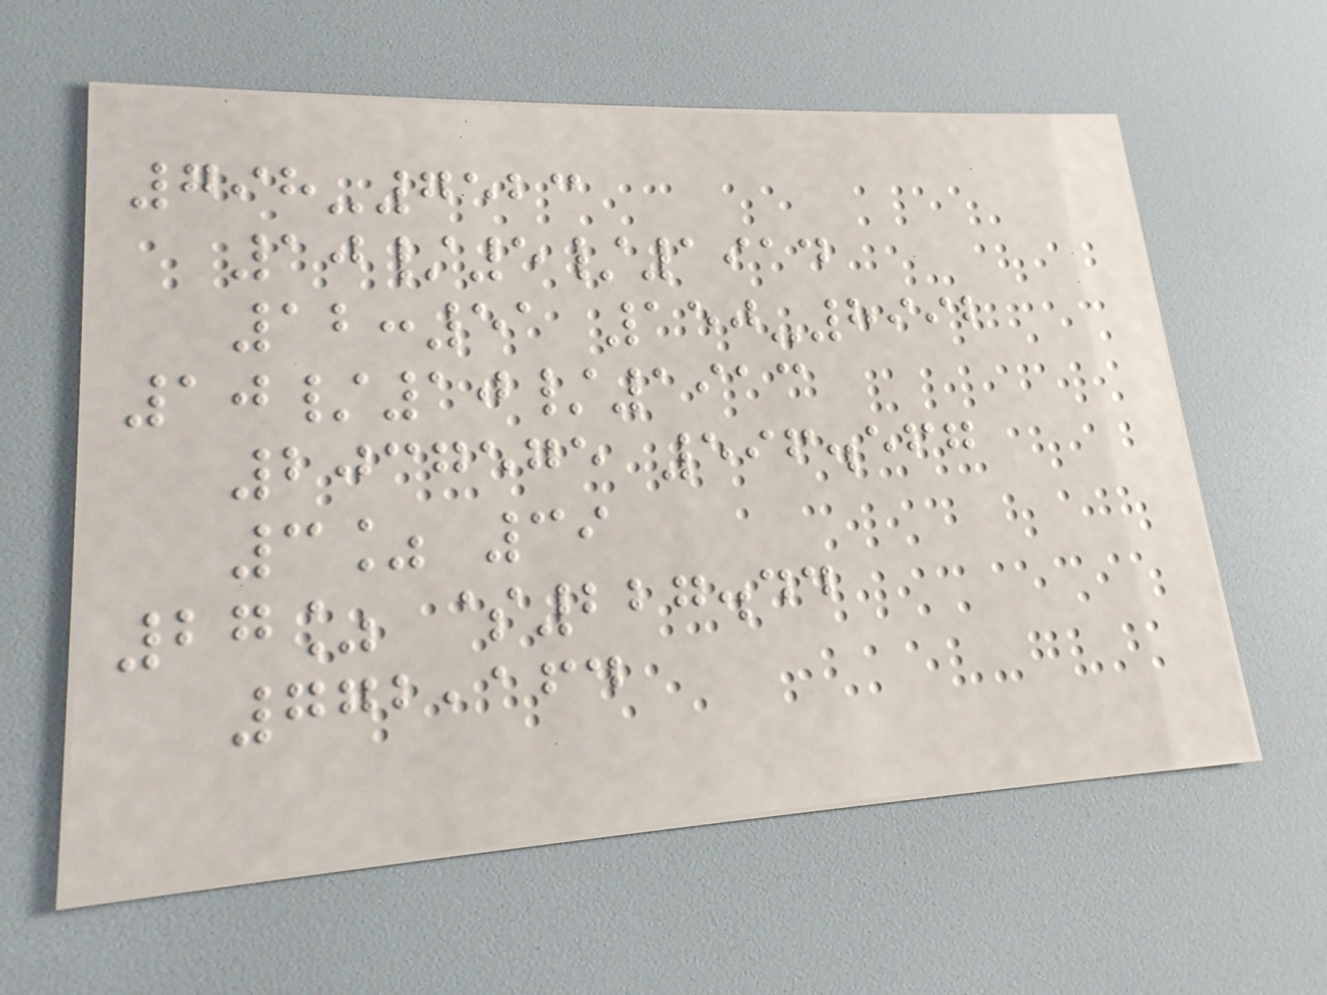798-7523
10/5/1914
12:51 150-8992
10/10/1913
2037575 596.567
3% 39
27% $227.44
772,164
